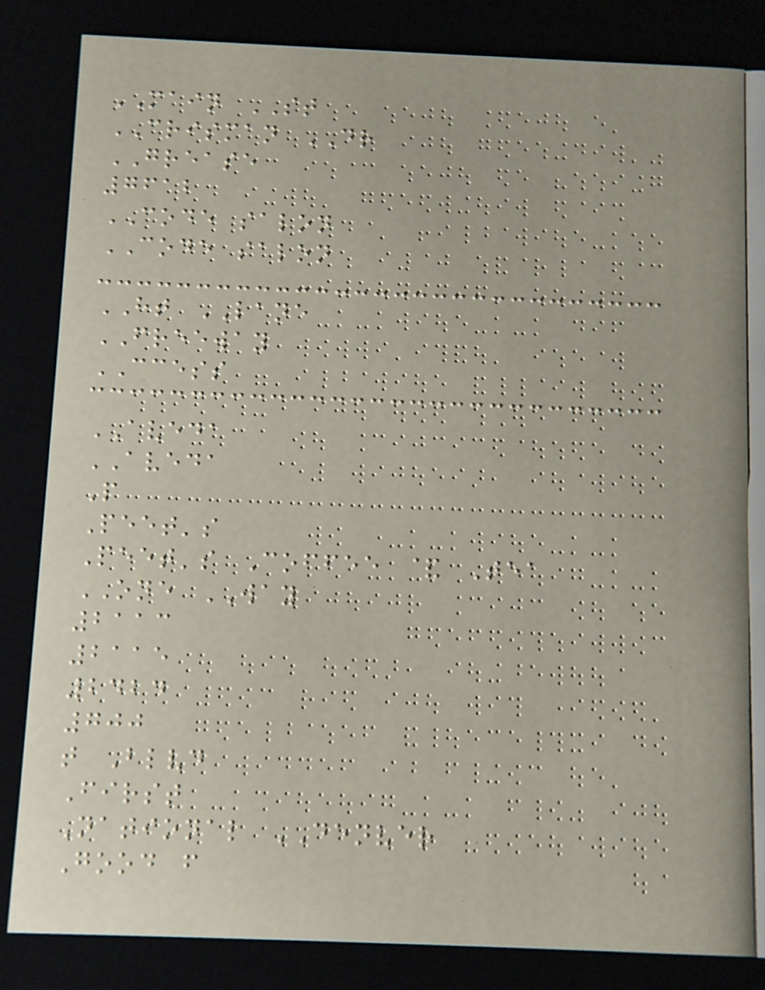MAIN ST
CRISMAN DR
GREASE
7612
CODE salon
CODE salon
HT LANE
FREEWAY
CCESS
AVEDA
AVEDA
P
Peet's
Peet's Coffee & Tea
ONE WAY
2113
2115
2424
700
t Blvd
First
National DENVER
Good f
